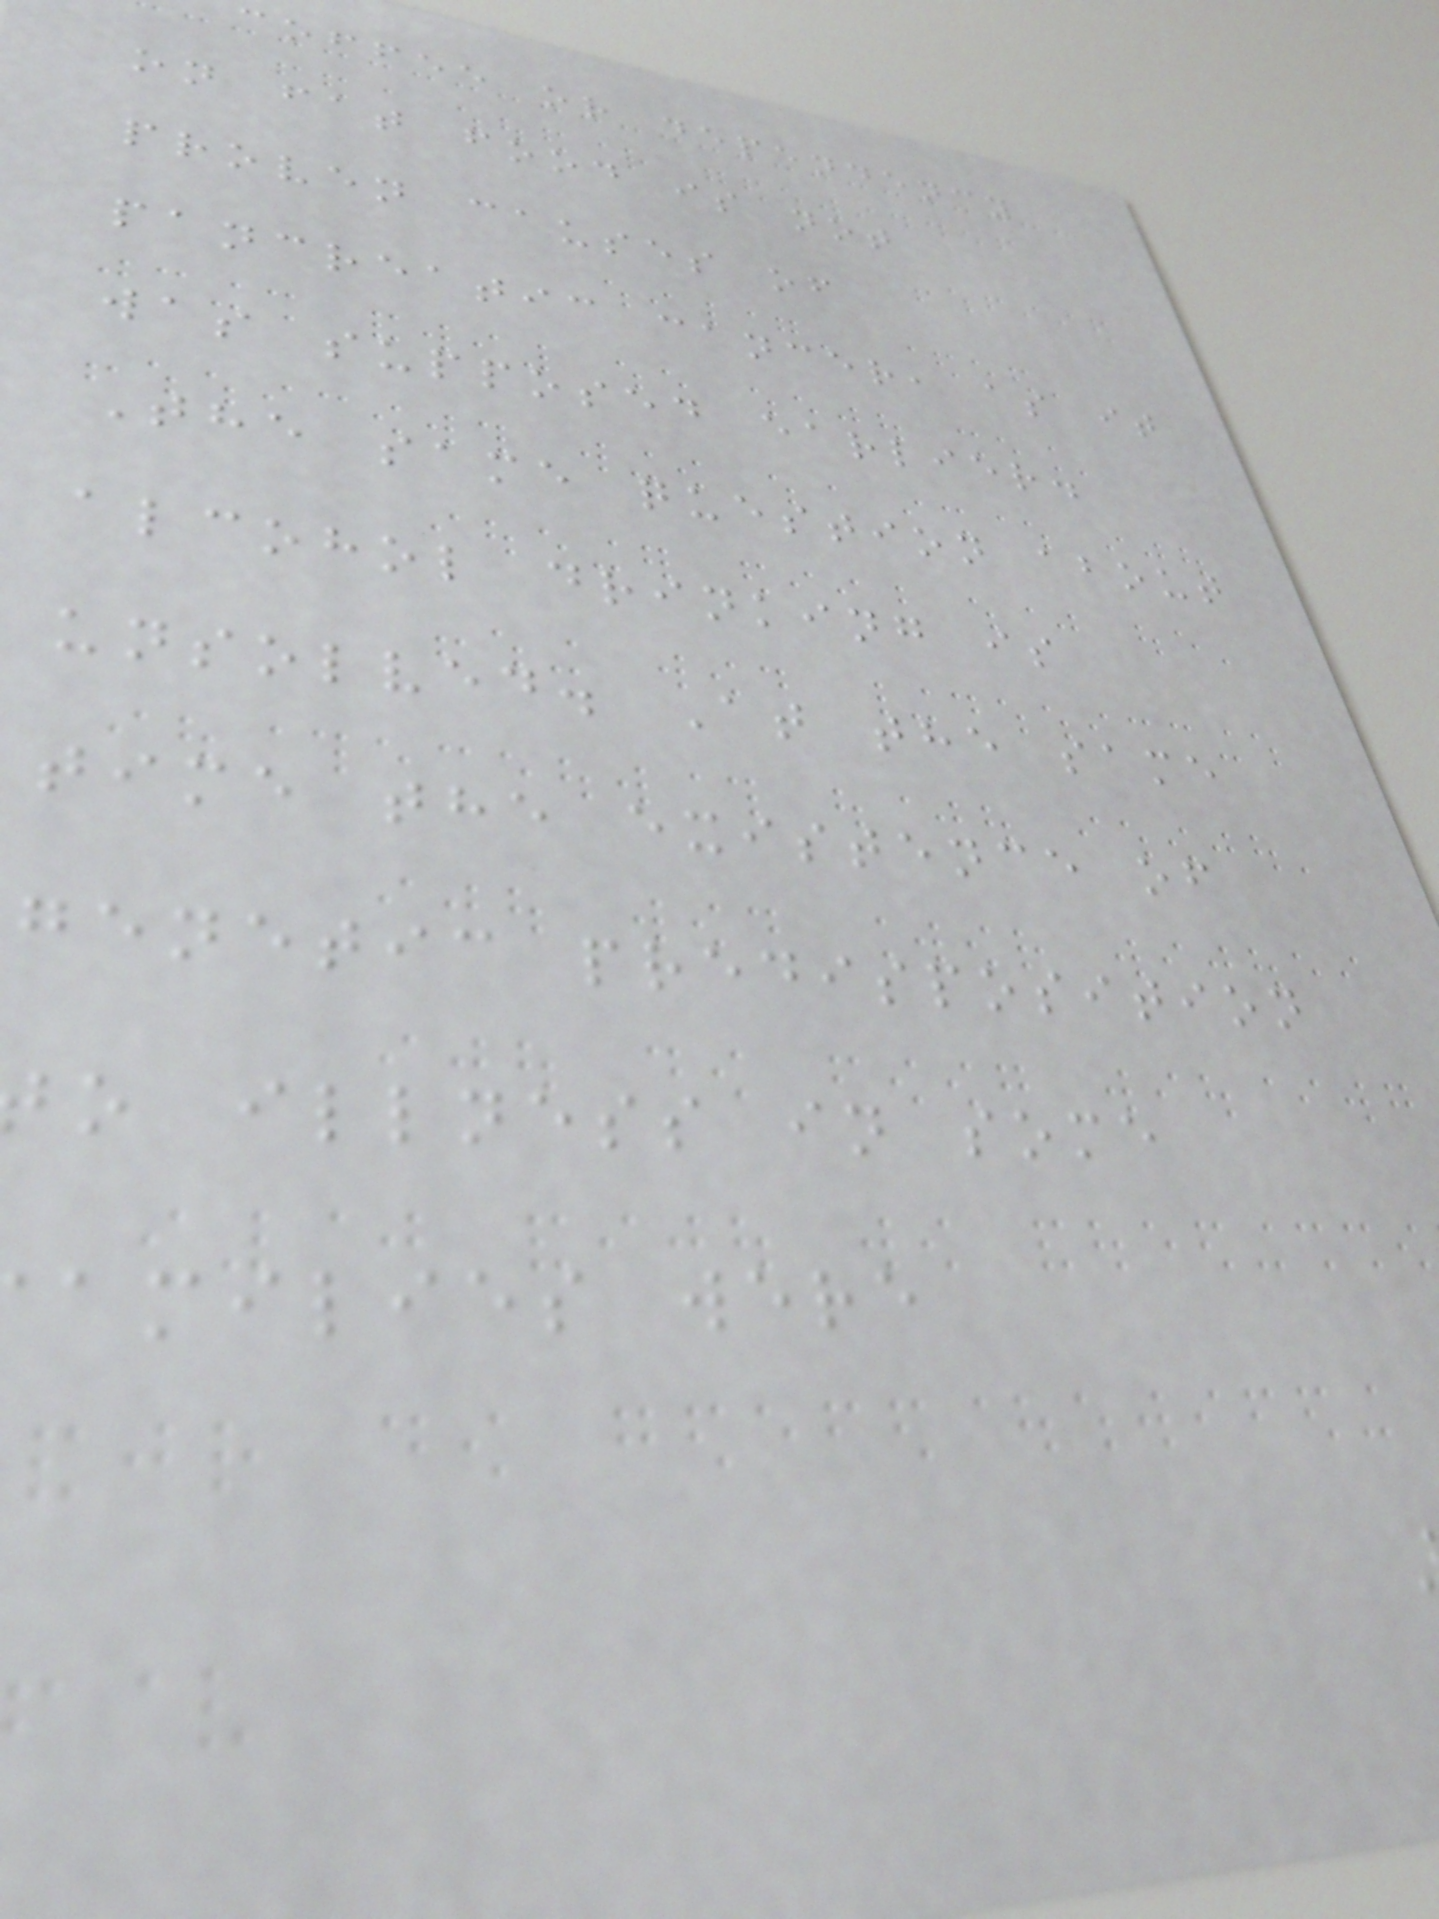coffee or dependency
on fat food is not
proven causes of
pancreatic cancer, as it
was supposed earlier.
The same question about
alcohol drinking is
unsolved. At the same
time the existence of
genetic predisposition
o illness in some
amilies were
